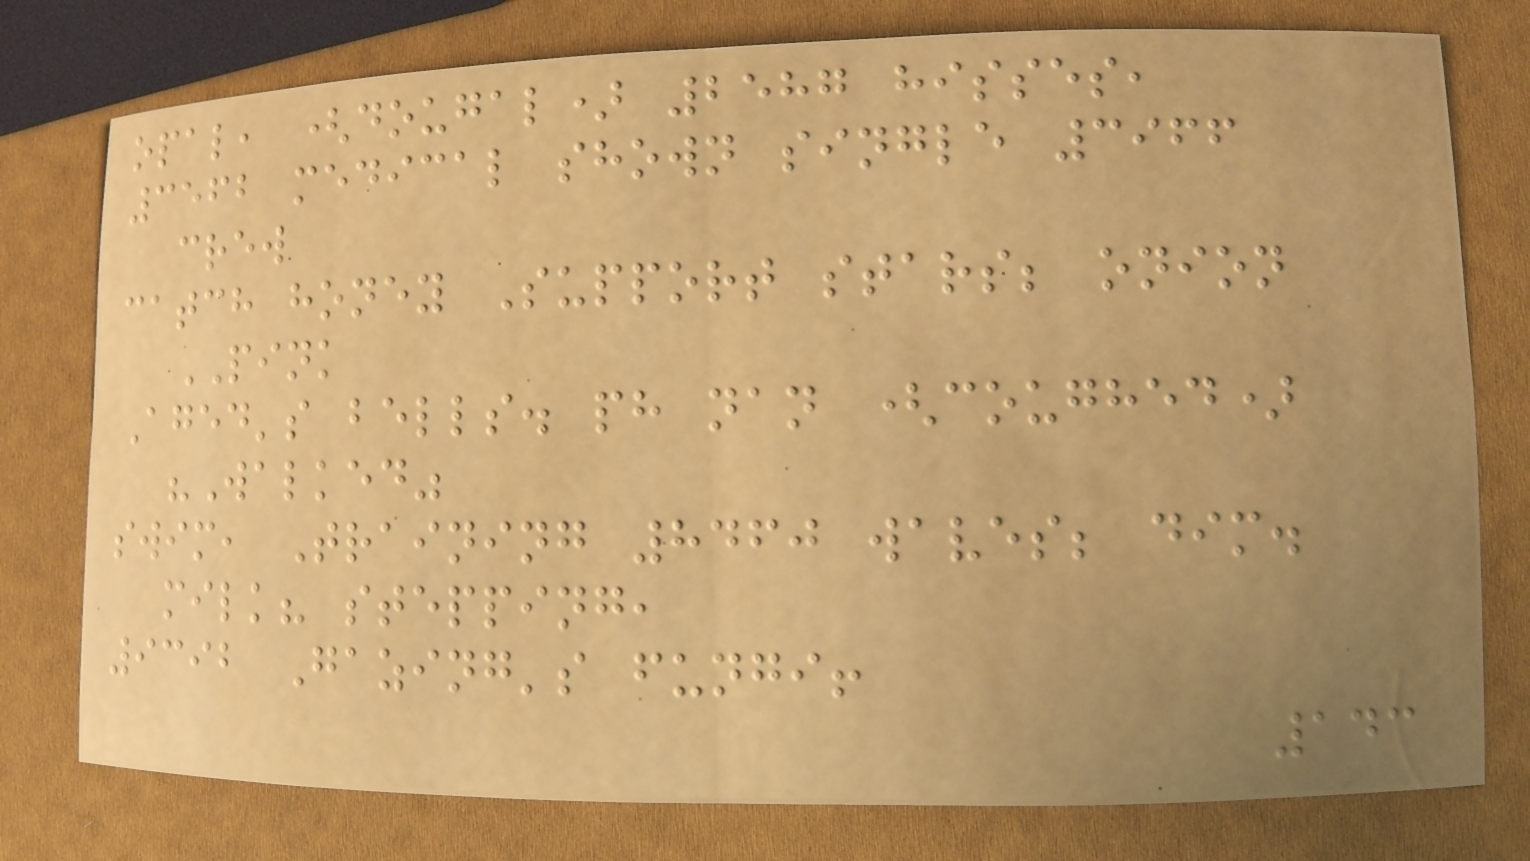opal, (dougal) 2587 hisses,
3562 medical shown single 3966
crew
catch honey Support stars; onion
PINK
Aged's bells. ph nan (coughed)
"Walked"
swim, Training 8460 waves; dim.
milk? stepping,
9392 Gazing's fungi!
143
